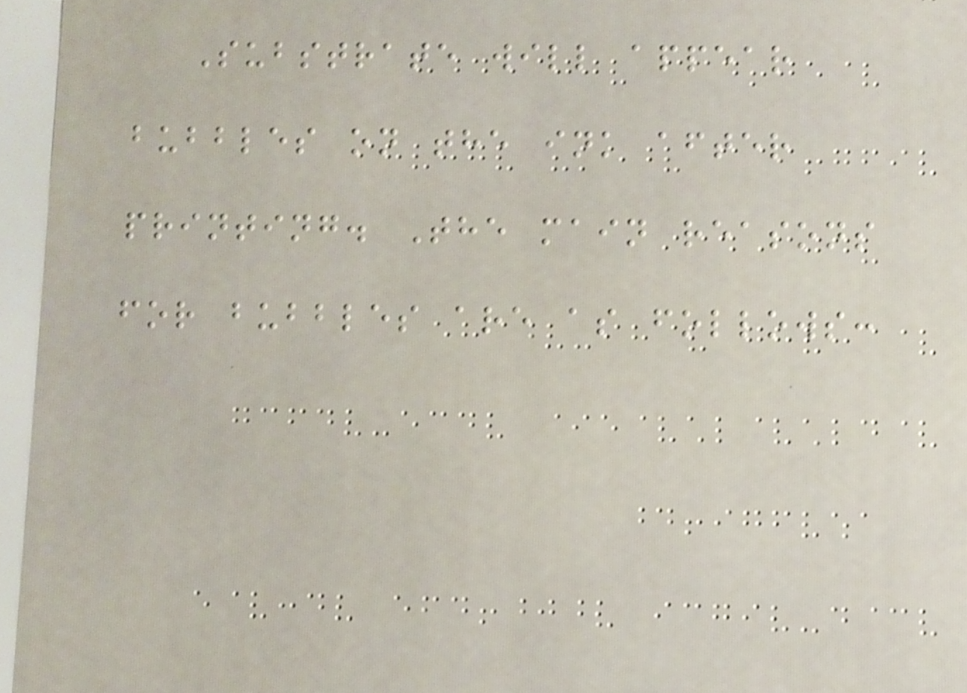Substrate will appear
bubbles on the ink after
printing. The main reasons
for bubbles are as follows:
